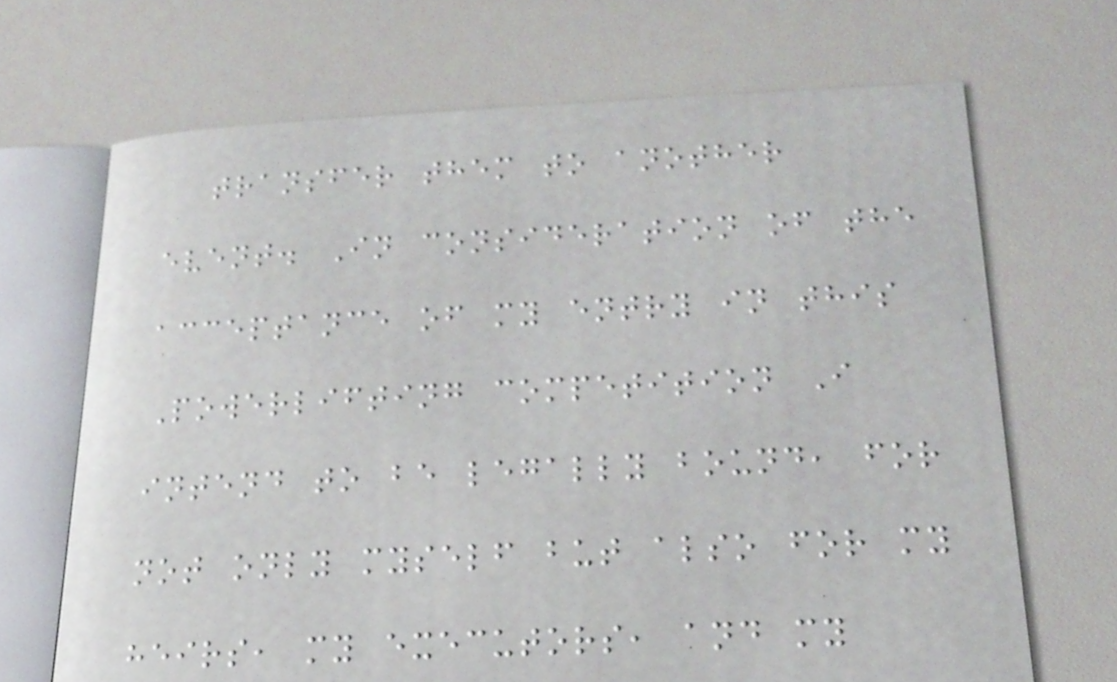transfer them to another
event. In consideration of the
acceptance of my entry in this
Powerlifting competition I
intend to be legally bound, for
not only myself but also for my
heirs, my executors, and my
